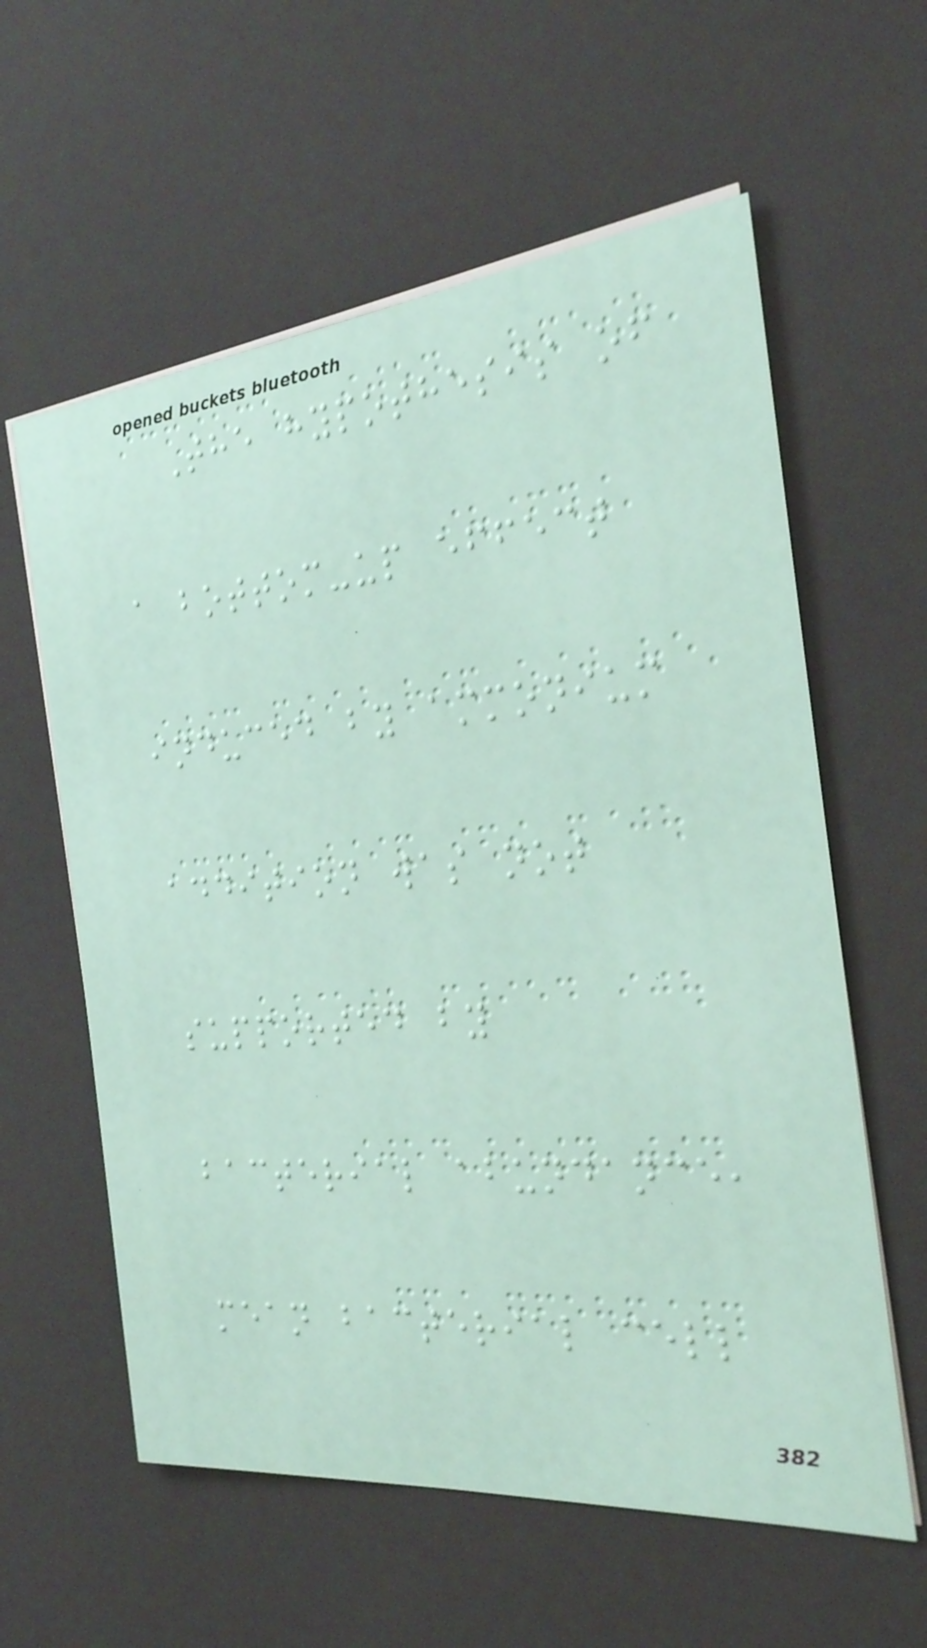The hypothesis of
a bottom-up effect
induced by ammonium
addition was not
supported by
bacterial abundance,
mean bacterial cell
